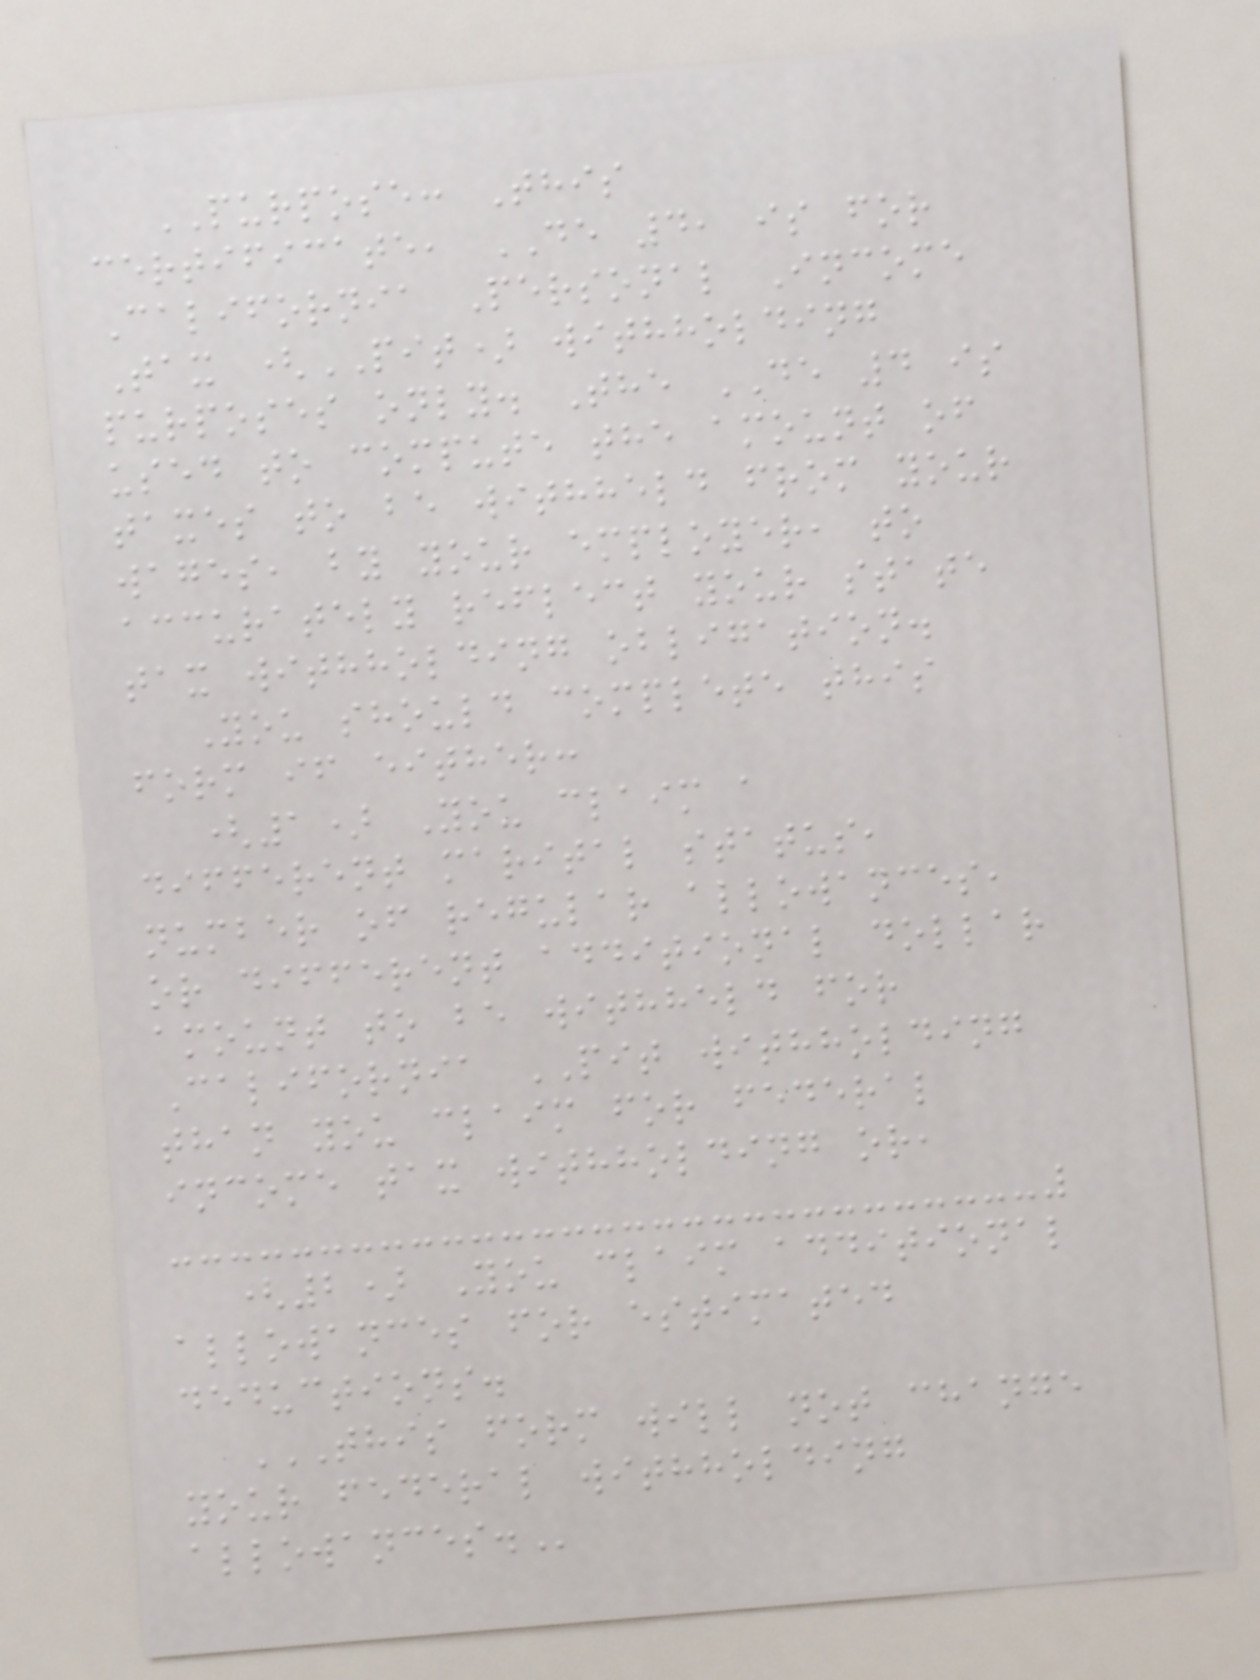PURPOSE: This
certificate, DE 4, is for
California Personal Income
Tax (PIT) withholding
purposes only. The DE 4 is
used to compute the amount of
taxes to be withheld from your
wages, by your employer, to
accurately reflect your state
tax withholding obligation.
You should complete this
form if either:
(1) You claim a
different marital status,
number of regular allowances,
or different additional dollar
amount to be withheld for
California PIT withholding
than you claim for federal
income tax withholding or,
(2) You claim additional
allowances for estimated
deductions.
THIS FORM WILL NOT CHANGE
YOUR FEDERAL WITHHOLDING
ALLOWANCES.
